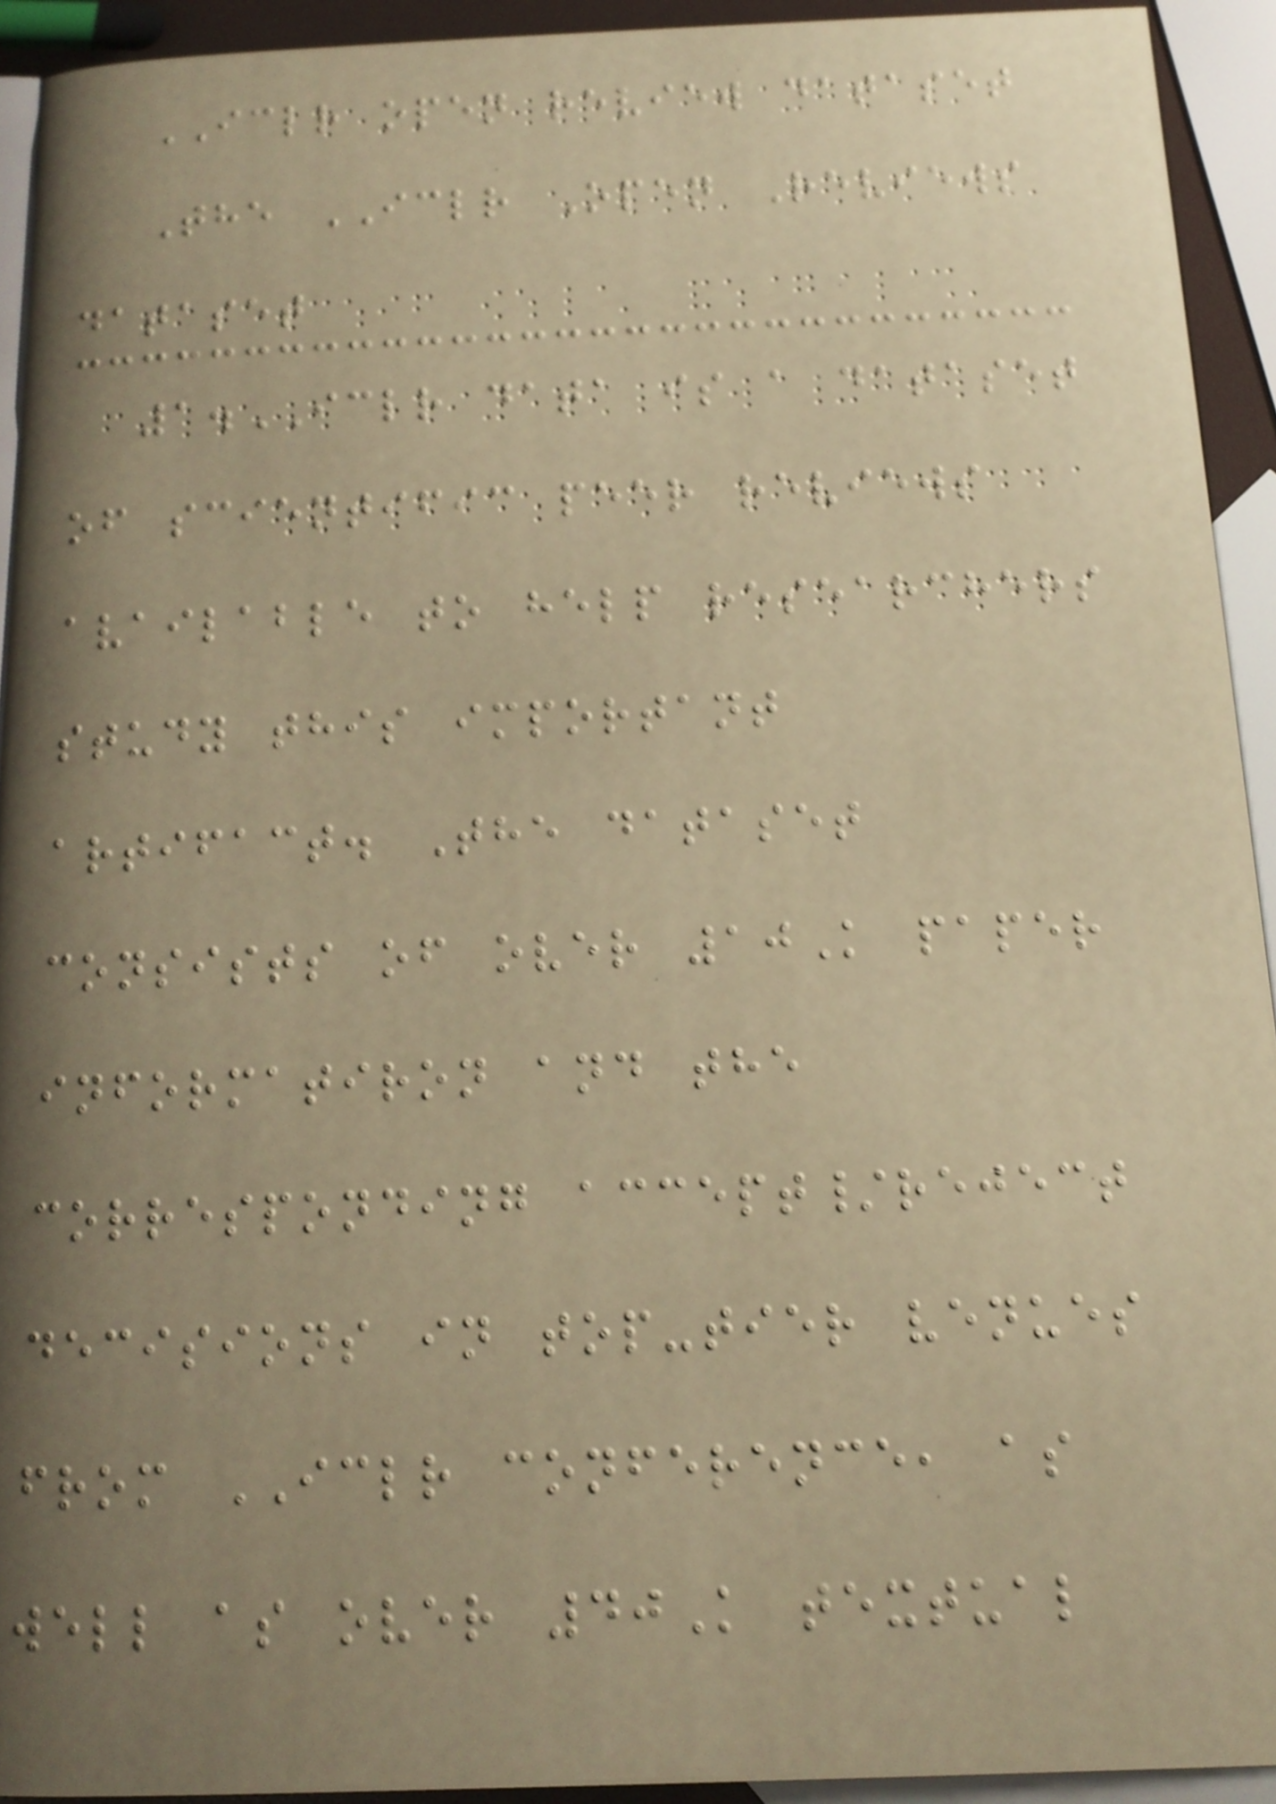ICLR open review dataset
The ICLR Open Reviews
dataset
1.ICLR data is a dataset
of scientific peer reviews
available to help researchers
study this important
artifact. The dataset
consists of over 10K paper
informatiron and the
corresponding accept/reject
decisions in top-tier venues
from ICLR conference, as
well as over 40K textual
